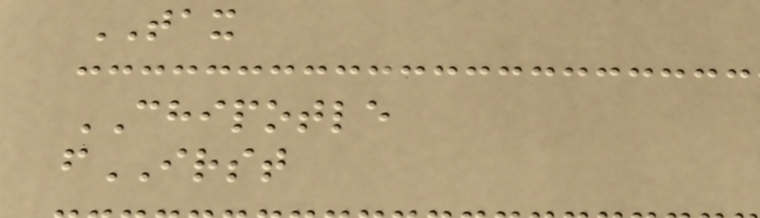TAX
CHIPOTLE
fIRST
